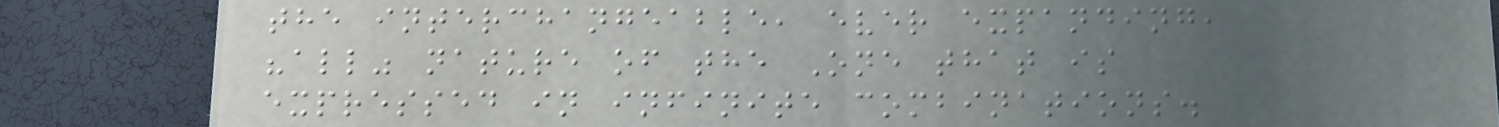the interchangeable, ever expanding,
"all" nature of the One that is
expressed in infinite combinations.
